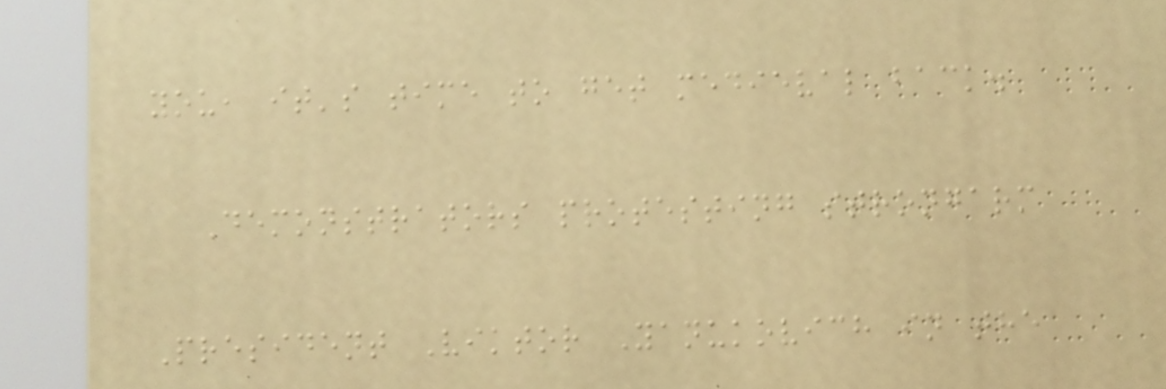you, it's time to get medieval back.
Demonstrators protesting strongarm
President Viktor Yanukovich in the
